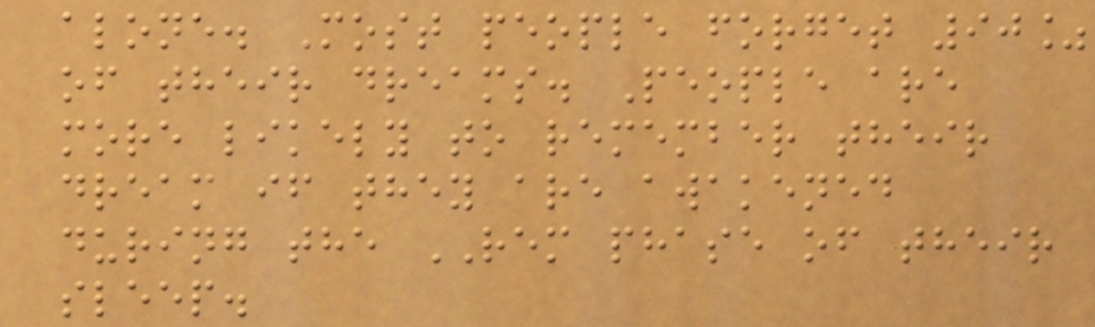alone. Most people forget 90%
of their dreams. People are
more likely to remember their
dream if they are awakened
during the REM phase of their
sleep.
